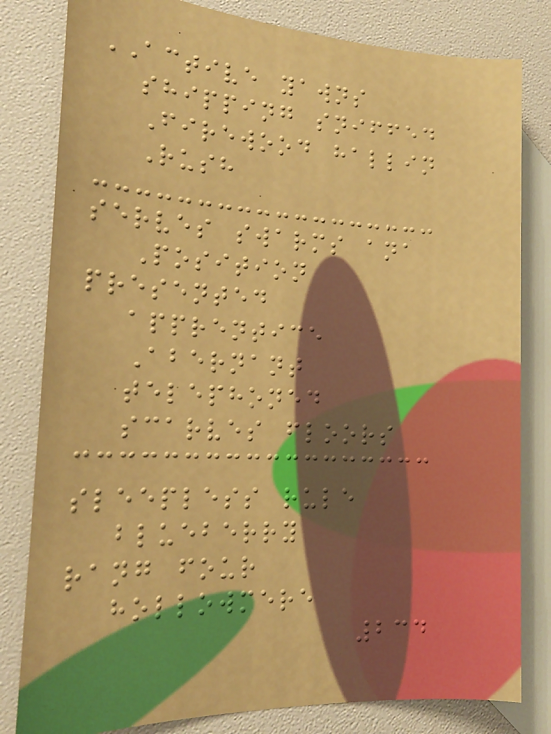ACTIVE yawns
shipping sniffed
Firewood hallin
Rush
serves swarms ana
Position
presented
apprentice
Abernant
telephoned
scarves floors
sleepless rule
blueberry
rang four
hollowmere
234
